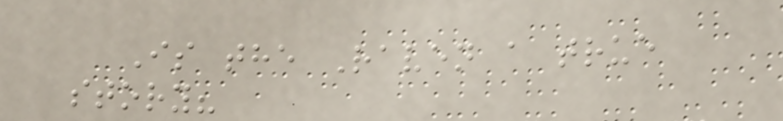Is the Raven a true
story?
